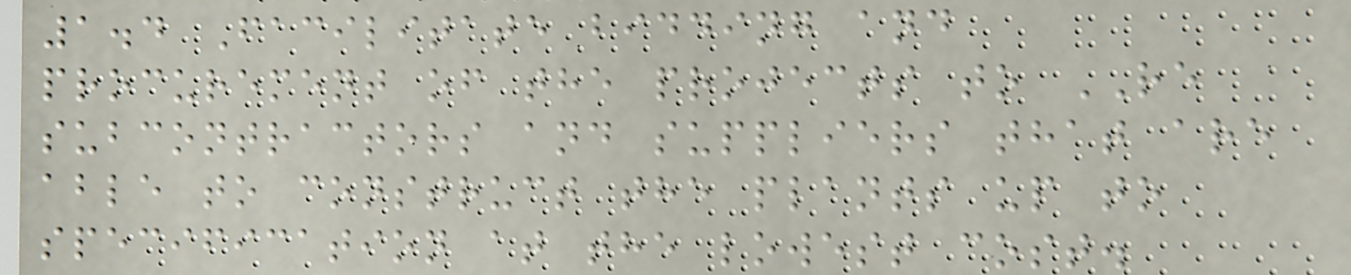1.4 Facilitate bidding and
procurement of the projects to RE
subcontractors and suppliers that are
able to construct the plants up to
specification at the lowest cost.
